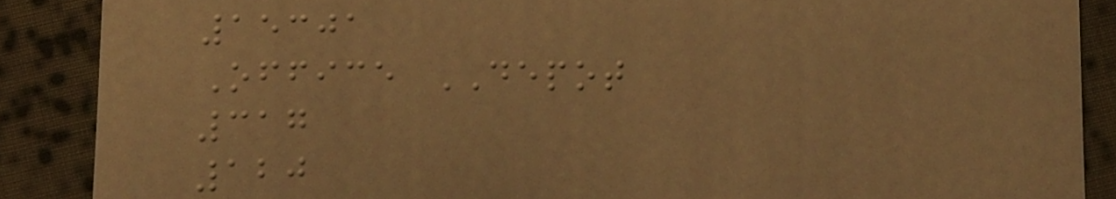15301
Office DEPOT
317
120
